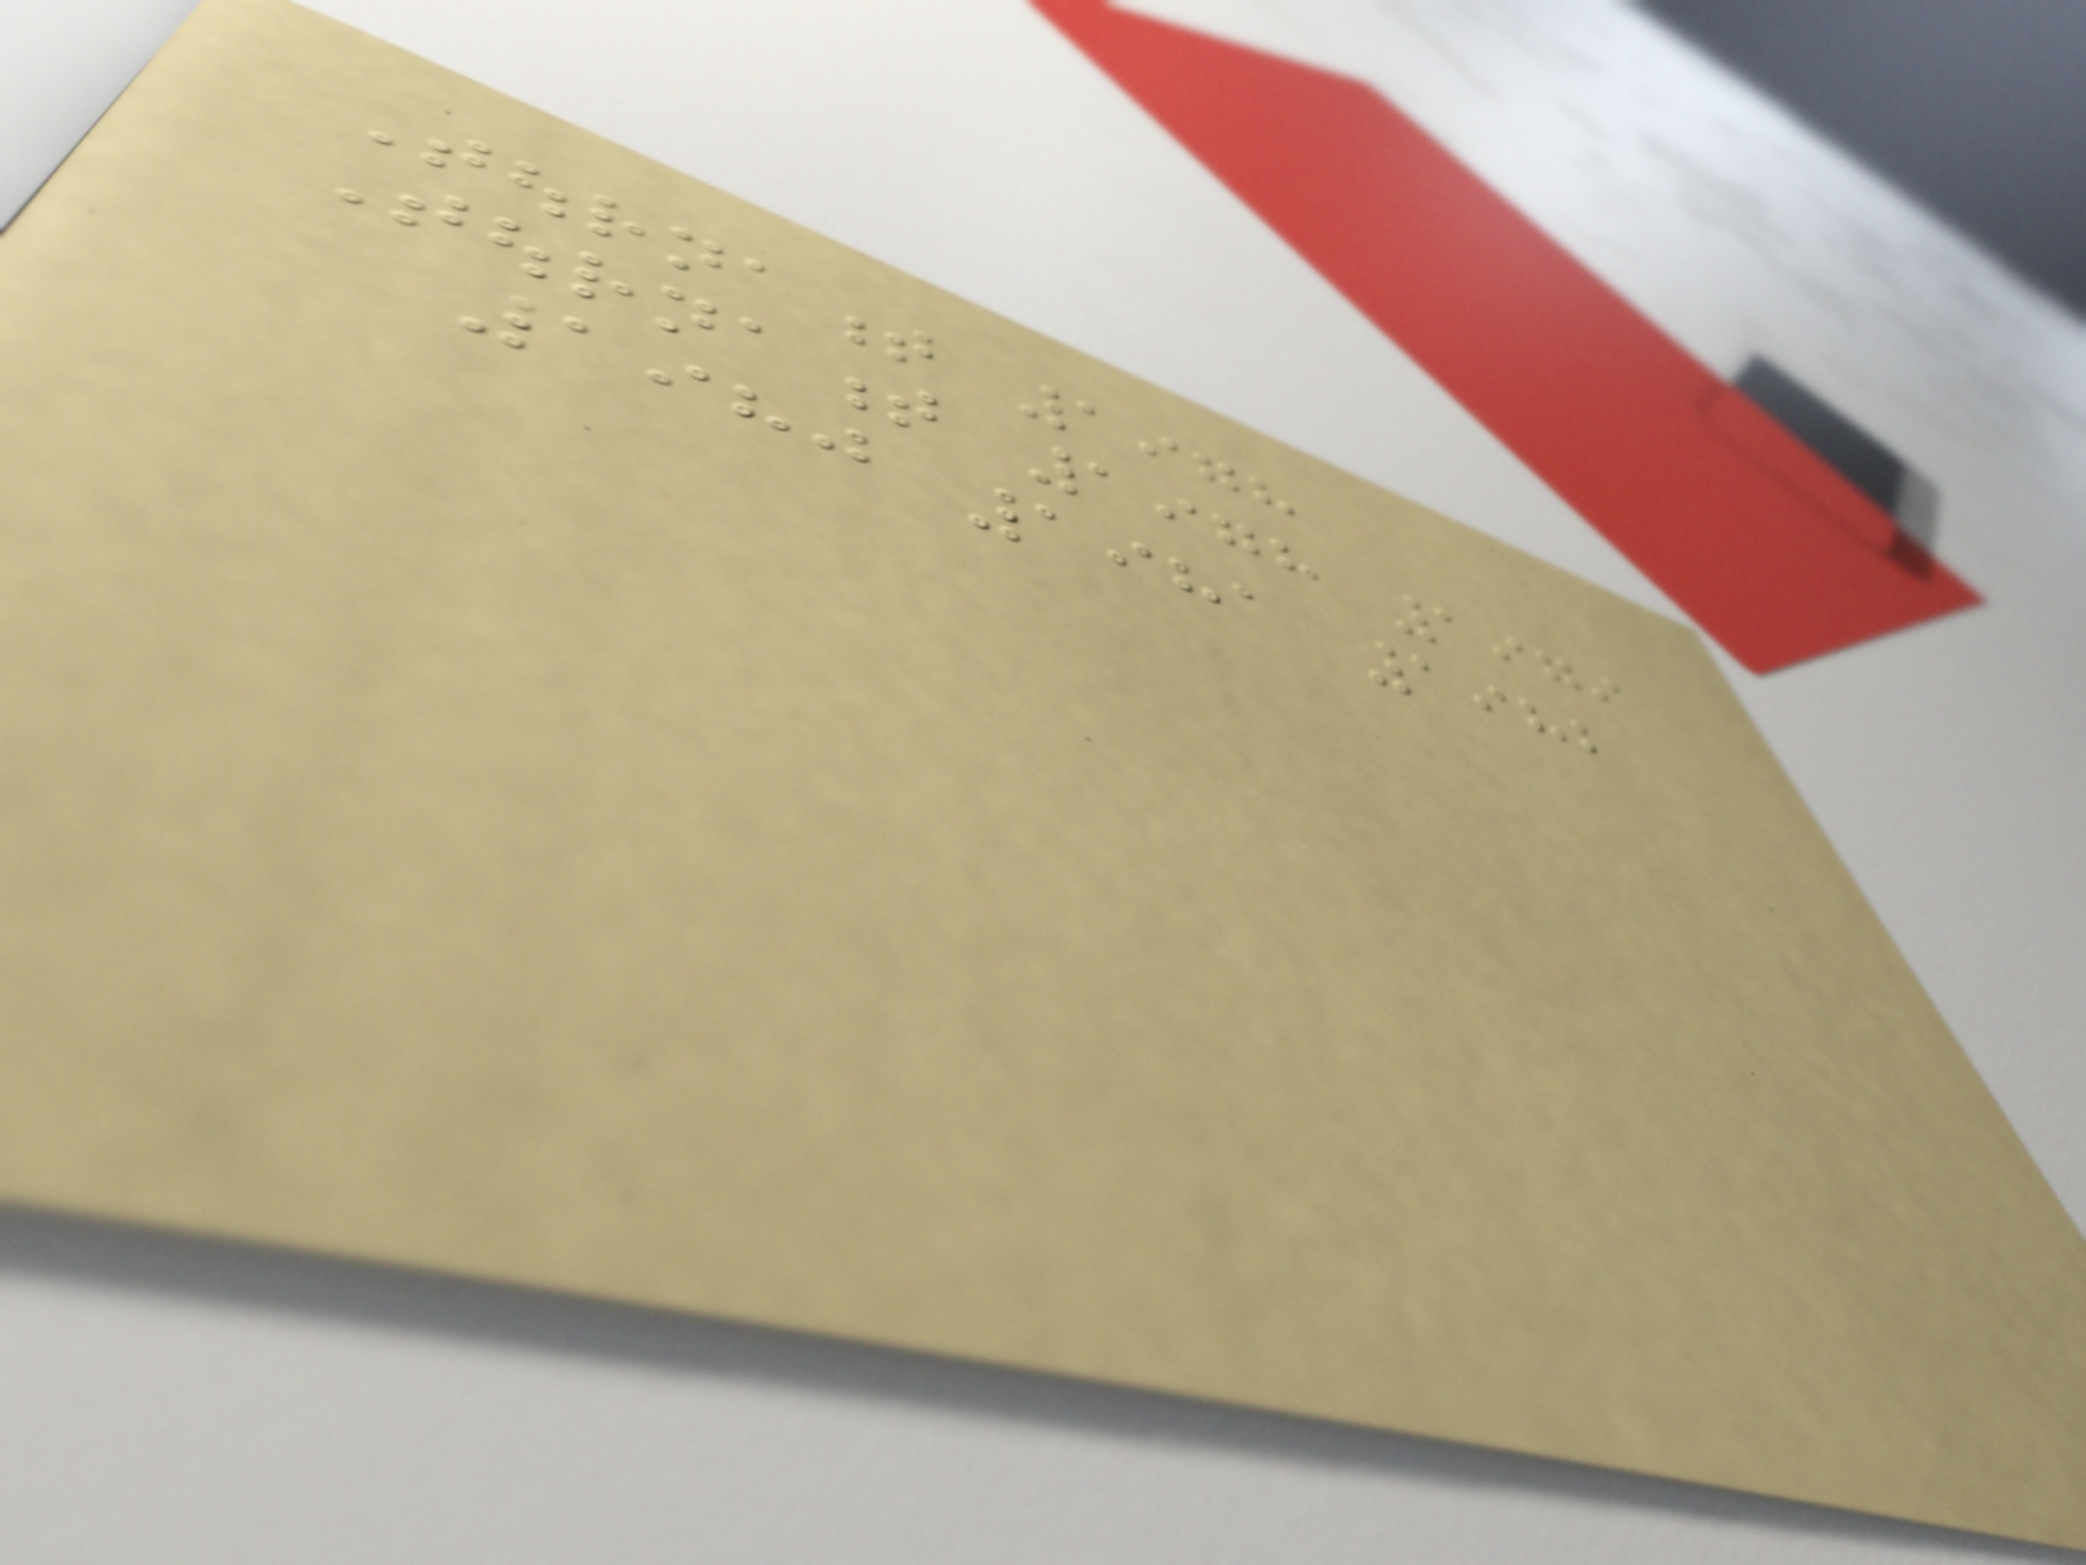Tournament 1978
Tournament 1978 1979
1980 1981 1982
